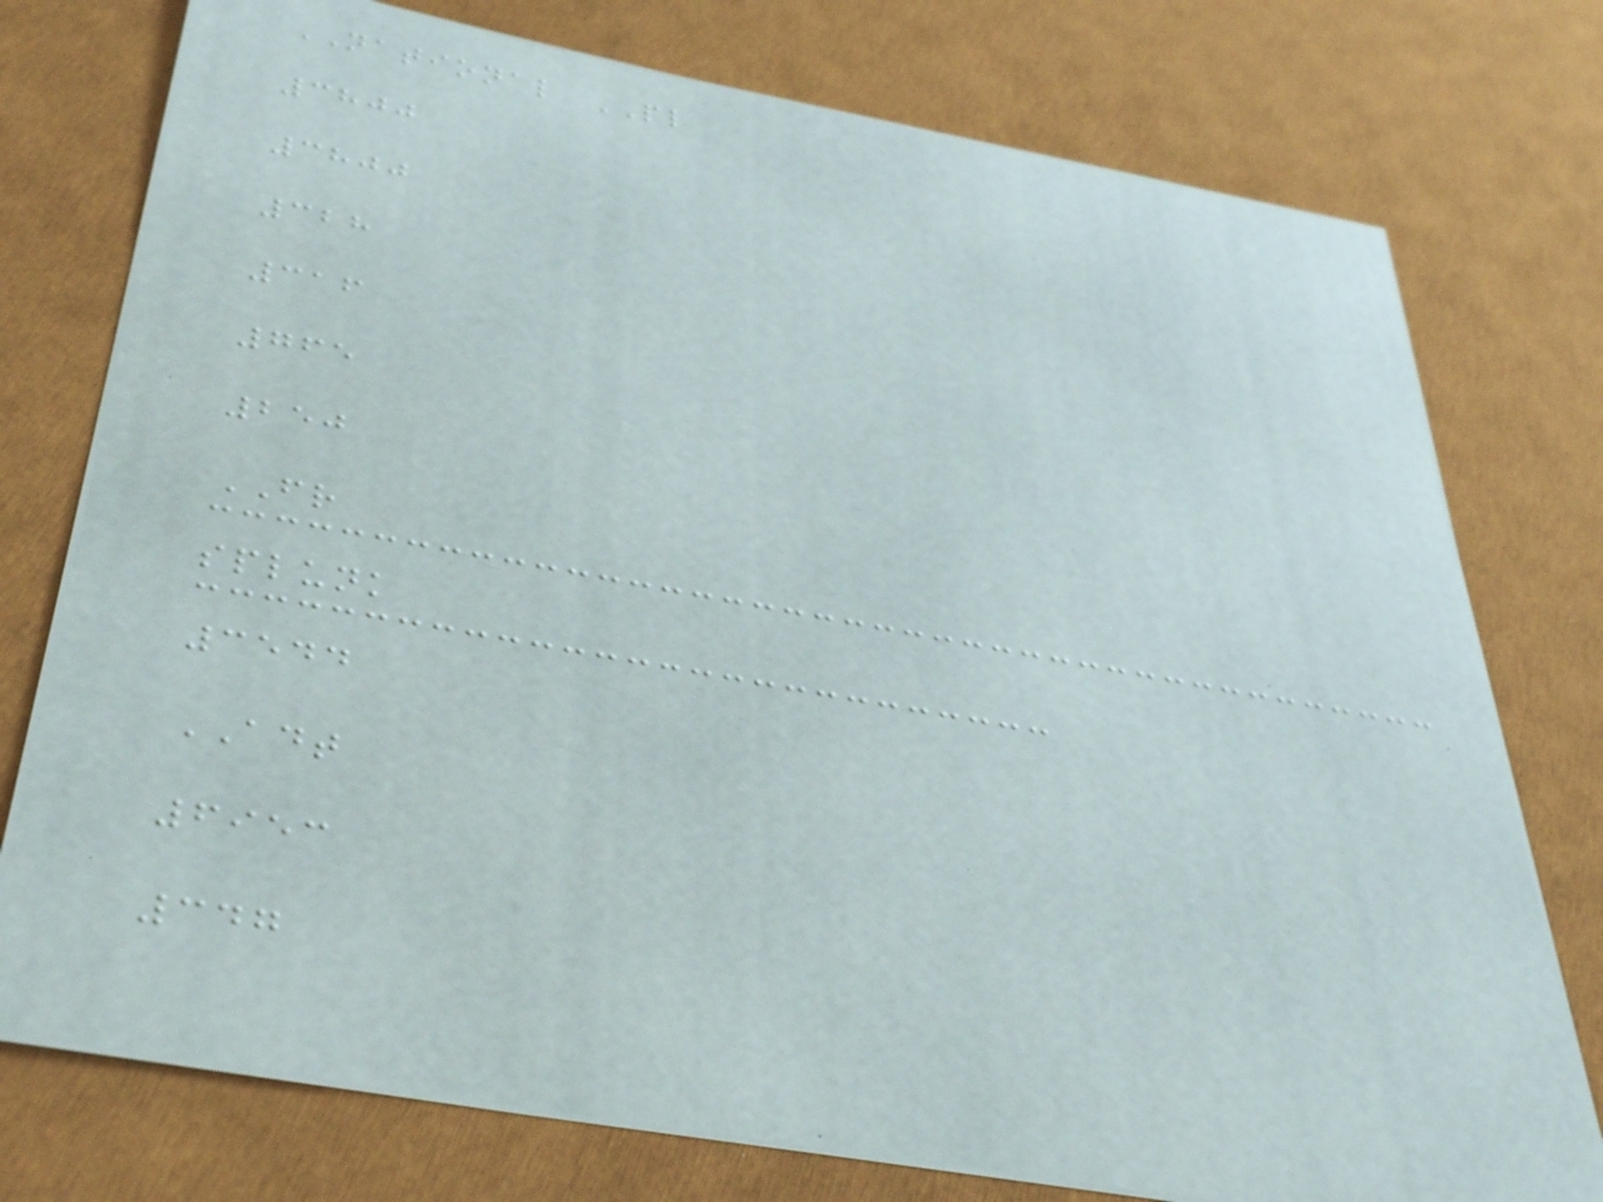NATIONAL PL
3800
3800
328
316
765
250
FR
splunk
3544
ADT
6953
347
